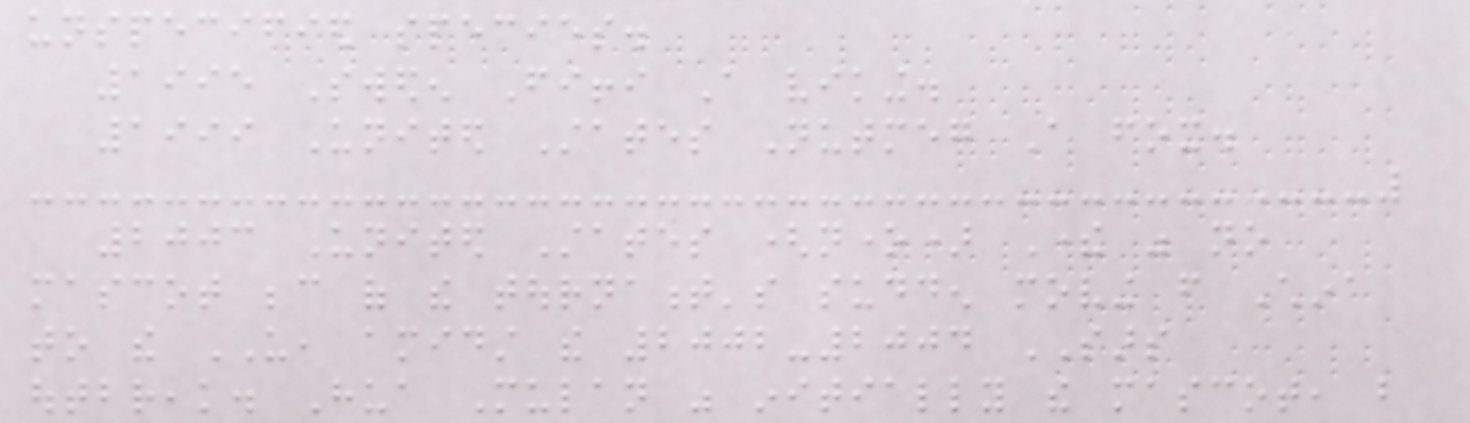unspecified species.
1995 Sweden Fiffi A viking.
1999 United States Nutmeg A fox.
2003 United States (none) There was no
mascot because of the tournament's sudden moving from China
to the US, amidst the 2002-2004 SARS
outbreak. Hua Mulan was initially the mascot, but
